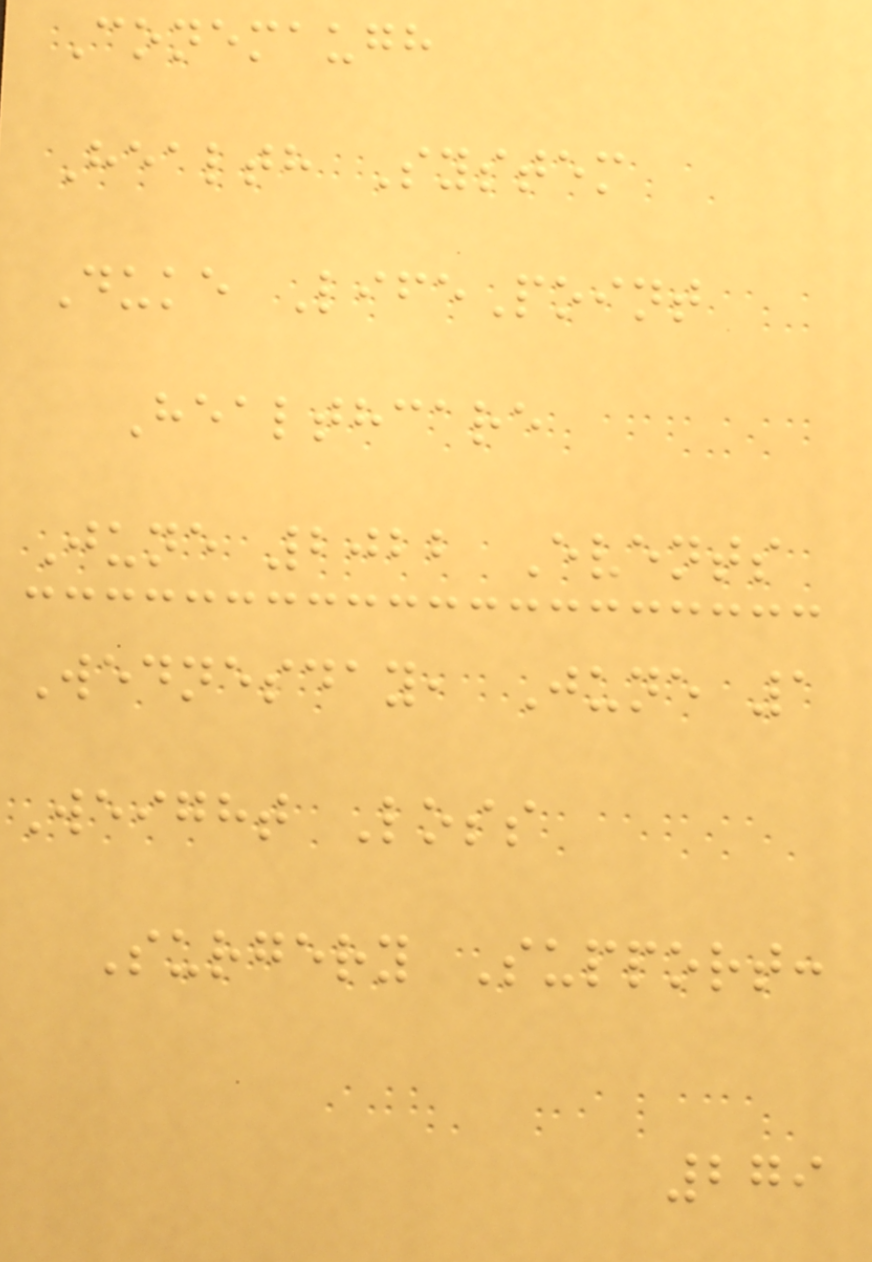Conemaugh
Health System
Duke LifePoint
Healthcare
June 2022 Events
Wednesday, June 1
Weight Loss
Surgery Support:
279
